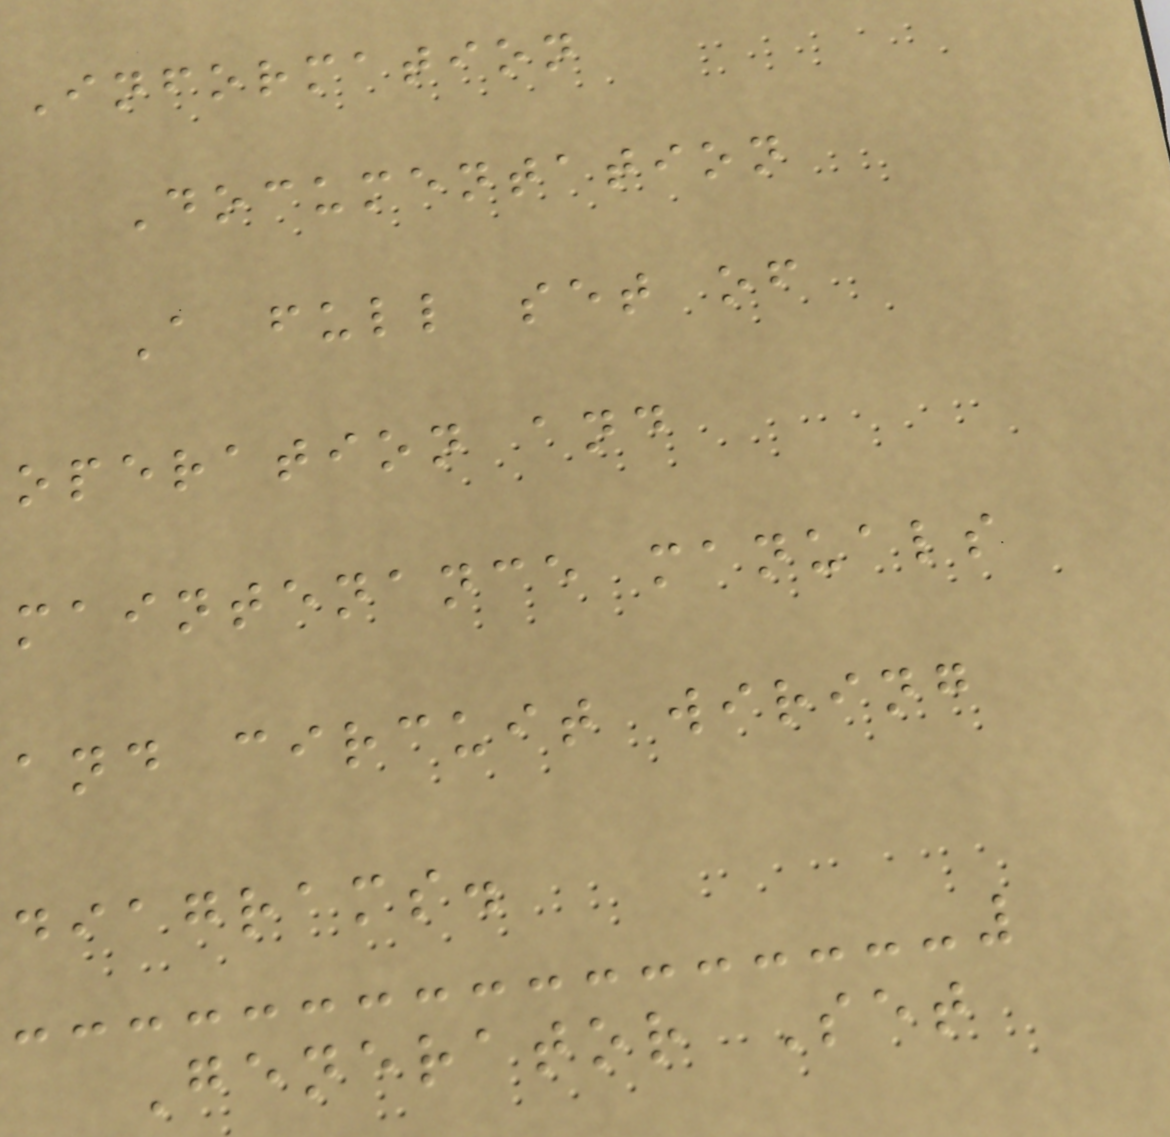Information
Documentation
A full set of
operation and
maintenance manuals
and circuit wiring
diagrams.
Generator Set
